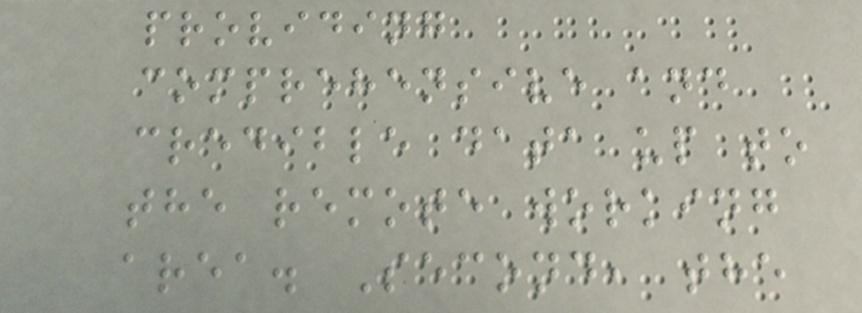providing
comprehensive and
credible data up to
the remote working
area. Second, the
